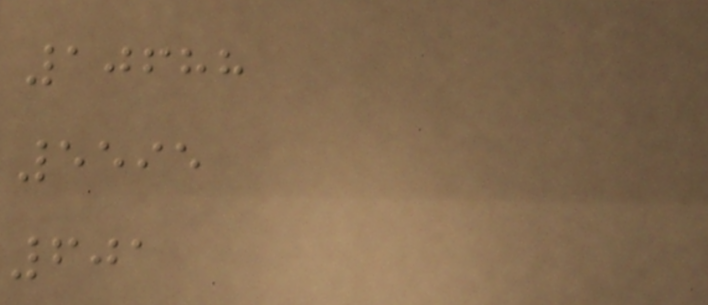10688
5595
601
